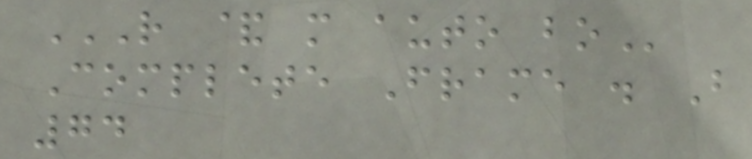R & M AUTO BO
Complete Frame . B
74
